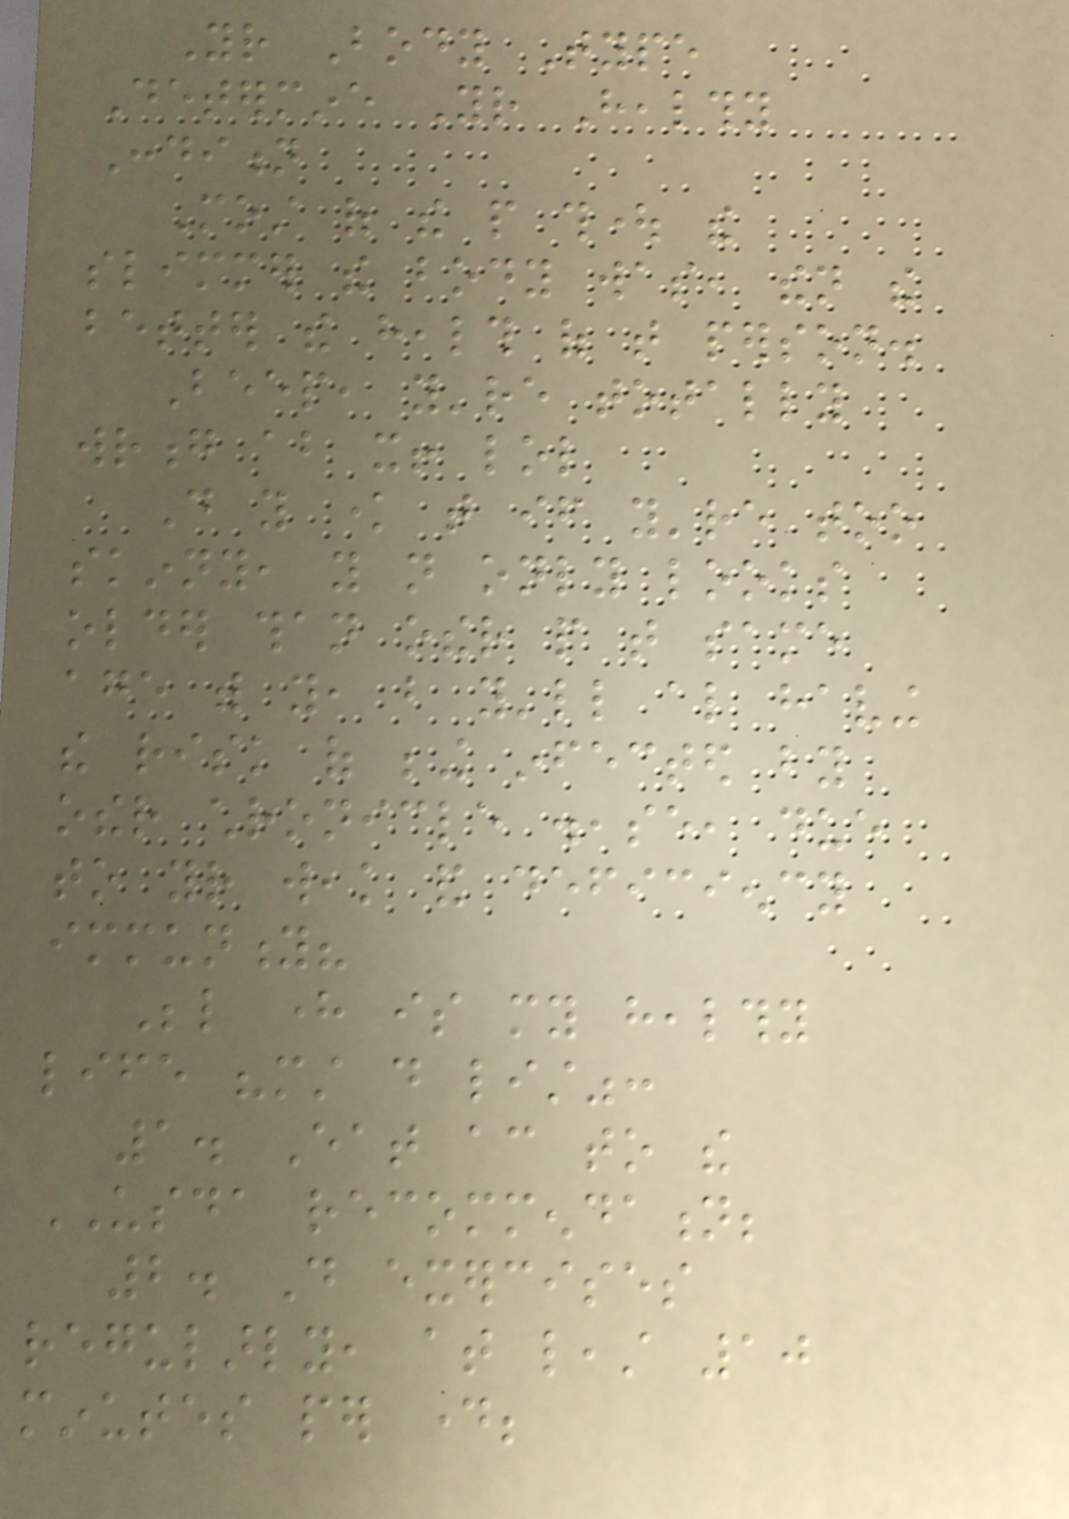Your Body Type
Determine Your Healthy
Condition
Most of the people thought the
slimmer the body was, then the
better the health of that person.
Beep, you're totally
wrong about it! lol
Do you know that if you're too
skinny, you not only looks
older than other people that same
age with you, but you'll also having
the risk of being infected by
other chronicle disease, due
to your weak and deficiency
immunity?
Below here is my healthy
life "must do list":
1. Eat according to the
USDA recommendation;
2. Do exercises
regularly, at least 10
minutes per day;
